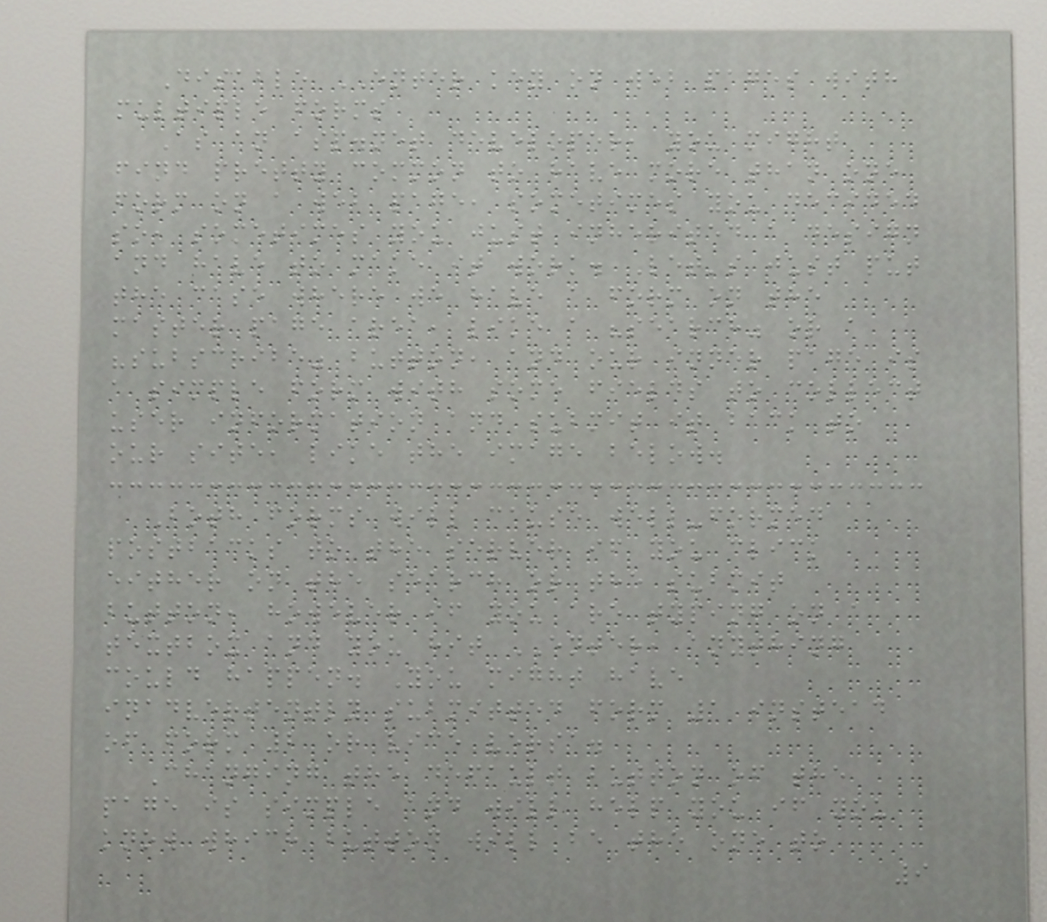Disable ENTER key on web pages with
multiple forms
As an asp.net developer, you might
find pretty common to have more than one
form on a web page, sometimes you decided
so, sometimes you just inherited a design
and have to make it work. Let's just put
the case where we have a form on the
master page area, like a "search" or a
"subscribe" button, and our inner page is
a simple form with some fields to collect
user information and submit it back to
our site, like the image below.
Both forms will cause well-formed
postbacks to the server if you click
either on the search or the submit
button, however if you are typing on a
textbox and you hit ENTER, anything
could happen. You might have
inadvertently submitted form 1 instead
of form 2 or vice versa.
Changing the default button of the
page is simple and will help you if you
know which button will be the one to
9
